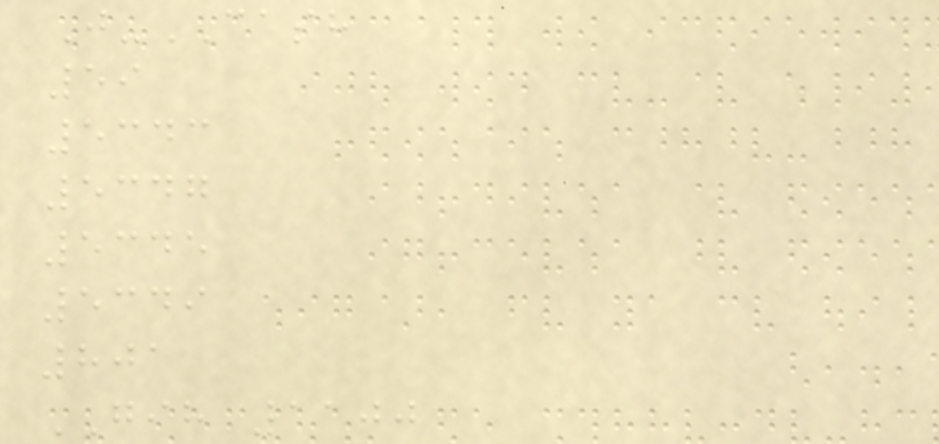J-CASH
59
5343
5347
5345
5349
801
GIH 1100
